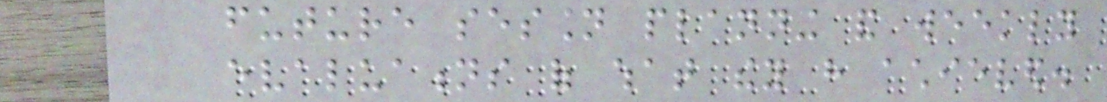future session planning and weekly
evaluations of what they have achieved.
